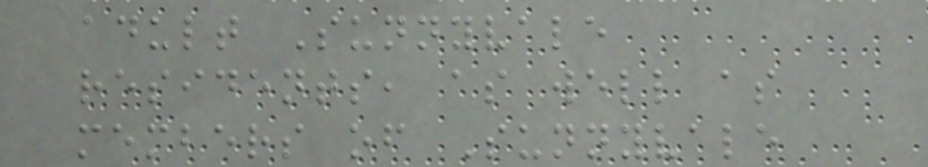adult Sunnyvale
residents, as well as
members of Sunnyvale
